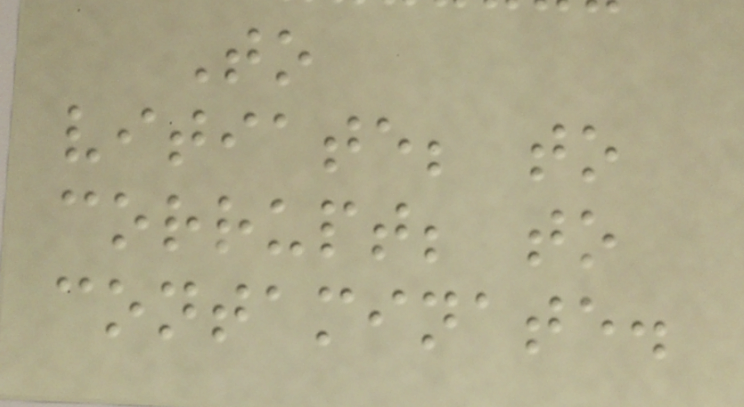To
vitiate; to
corrupt; to
contaminate.
